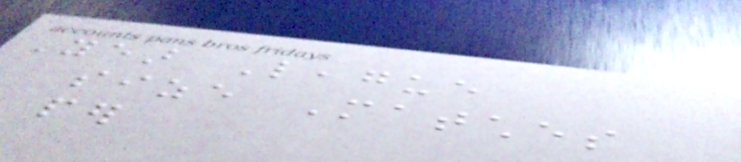Year League
size Matches
per
